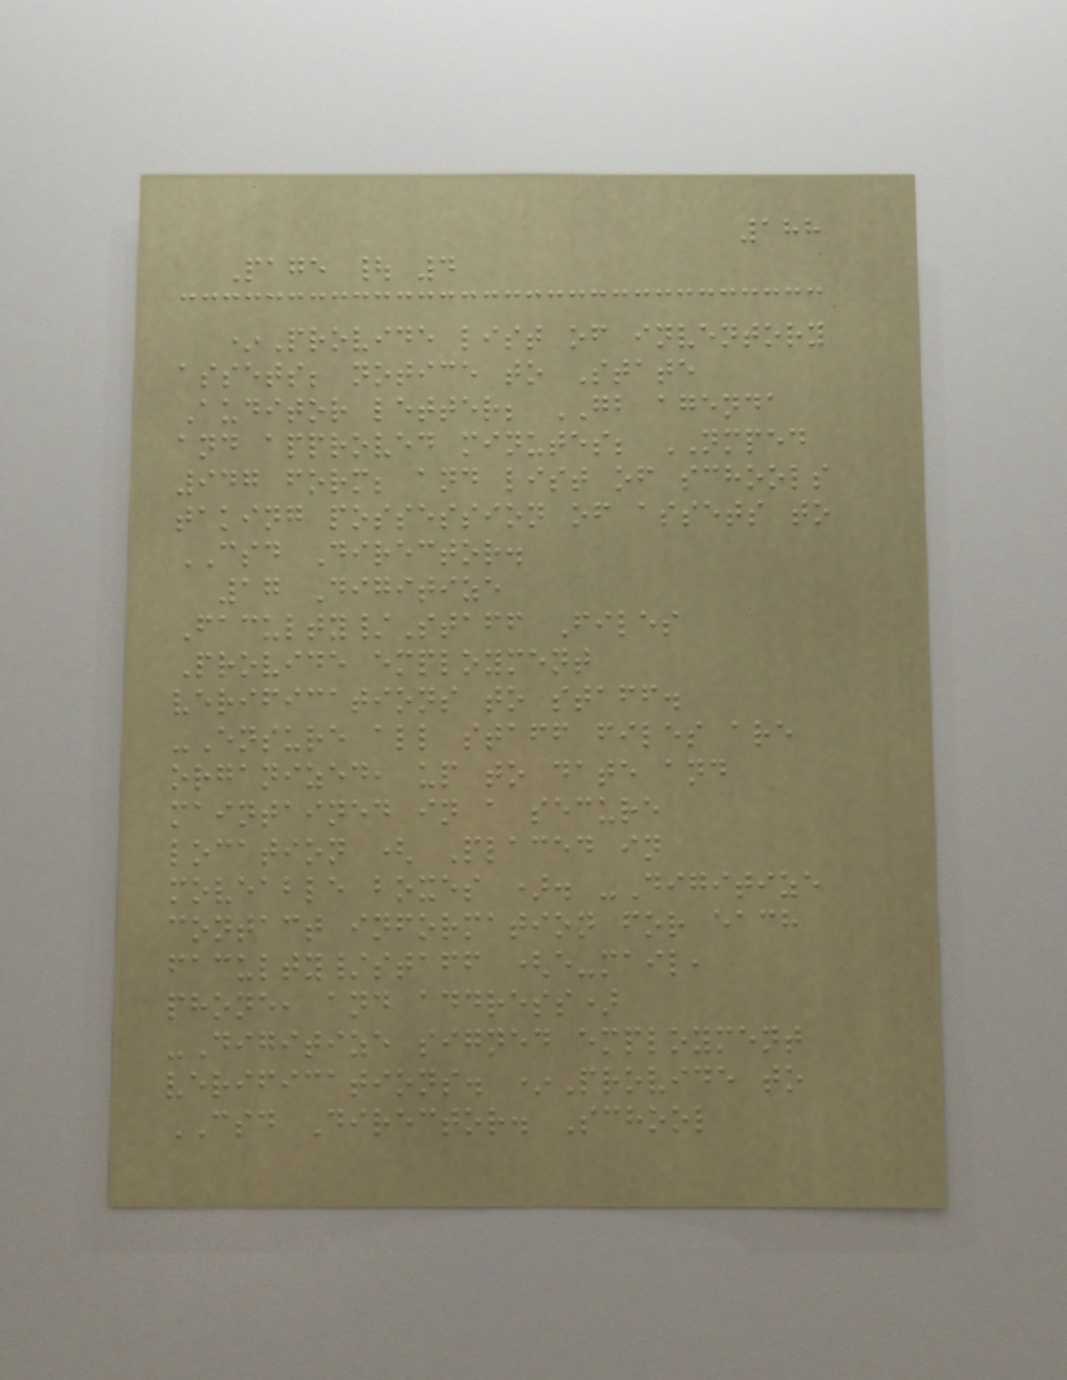188
Page | 4
*Provide list of inventory
assets; notice to State
Auditor letter; GB agenda
and approved minutes; NMPED
947 form; and list of schools
taking possession of assets to
CSD Director.
17 Digitize
Faculty/Staff Files
Provide employment
verifications to staff.
-Ensure all staff files are
organized, up to date and
maintained in a secure
location ( Placed in
moveable boxes ). -Digitize
contact information for each
faculty/staff (e-mail,
phone, and address)
-Digitize signed employment
verifications. *Provide to
CSD Director. School
